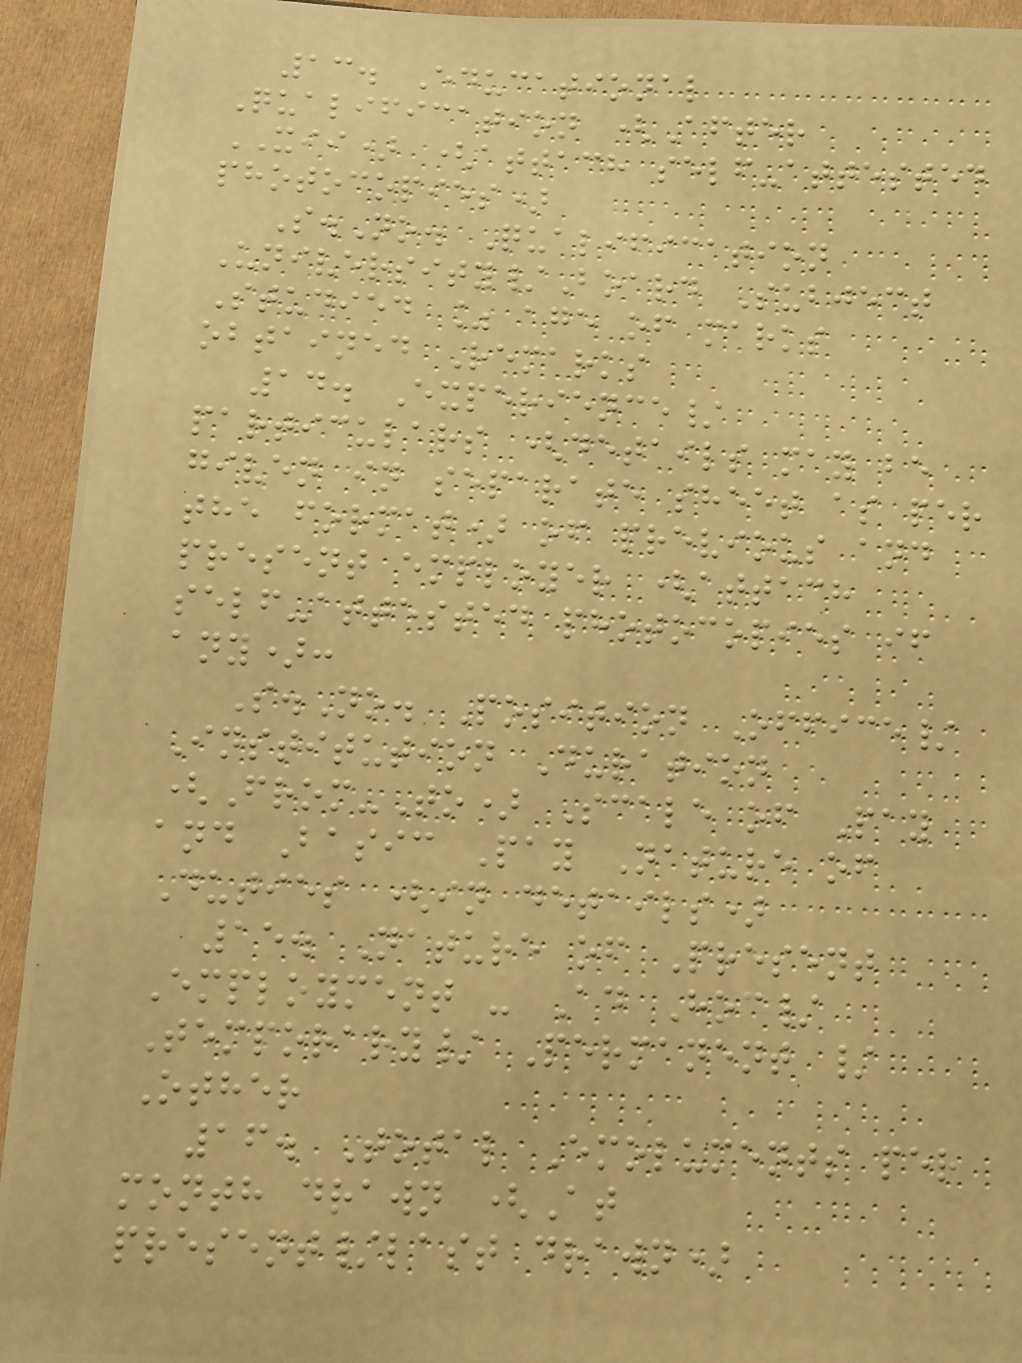13. Educational
Qualification (After
XII) (attach self-attested
photocopies)
S.No. Qualification
University/Board Subject
Studied % age of marks
obtained Remarks
14. Experience/
particulars (details may be
given in separate sheet as per
the format) of previous and
present employer (attach
self-attested photocopies if
any):
S.No. Position Office/
Institution Duration
(From-To) Scale of Pay
and Basic Pay Nature of
Duties (in details)
15. Nature of Present
Employment - Ad Hoc/
Temporary/ Permanent /
Other
16. Total Emoluments per
month drawn (At
present/last drawn)
